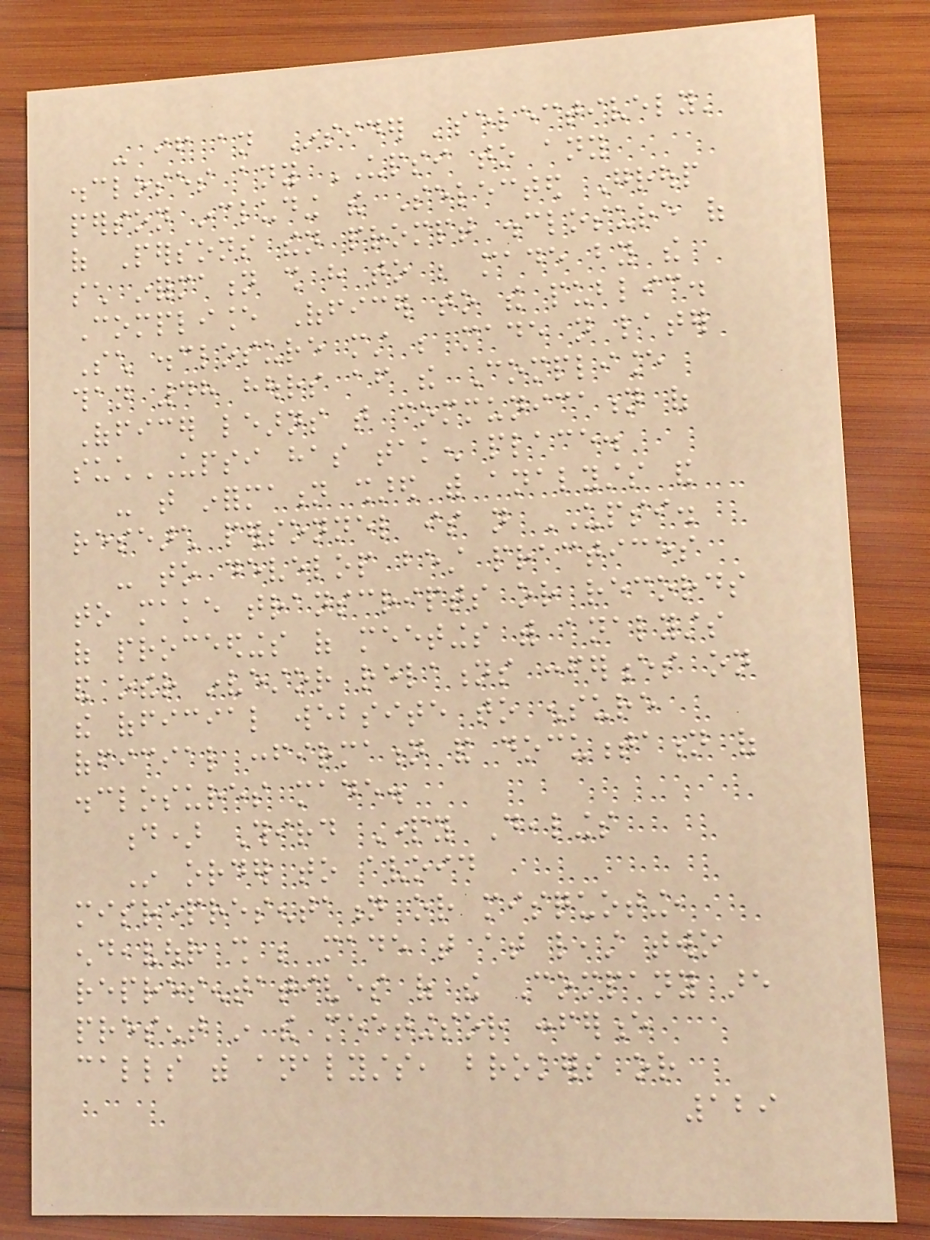- if an Insider 'selectively'
discloses any UPSI to any
person including the Selected Group
of Persons then prompt disclosure of
such information shall have to be made by the
Compliance Officer to the public.
Such disclosure must be made not later
than 48 hours after the Compliance
Officer learns that communication of
suchUPSI has taken place.
- that information shared with analysts and
research personnel is not UPSI.
- to develop best practices
to make transcripts or records
of proceedings of meetings with analysts
and other investor relations conferences on
the official website to ensure
official confirmation and documentation of
disclosures made.
d) Third Party Dealings
In order to avoid
misrepresentation or misquoting,
endeavour shall be made that at least two
representatives of the Company are
present in the meetingsor conference
calls with analysts, brokers or
129
